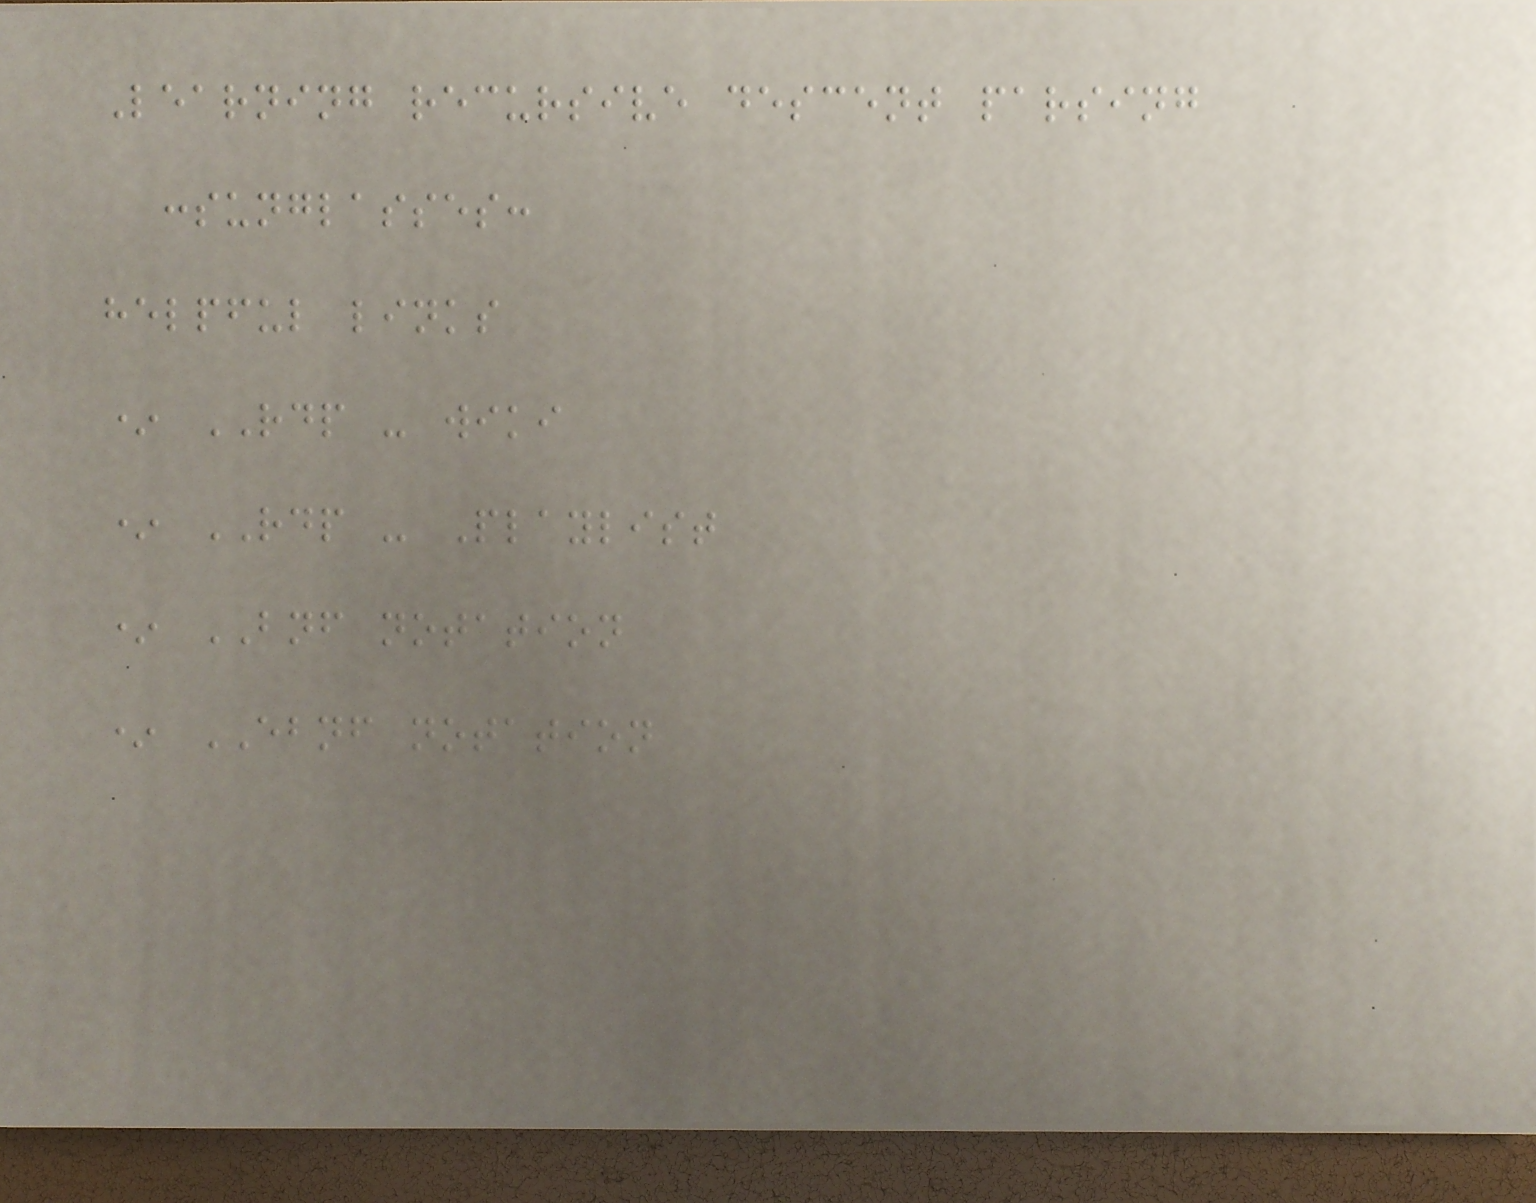Learning recursive descent parsing
:sunglasses:
helpful links
* RDP - wiki
* RDP - Playlist
* BNF notation
* EBNF notation
